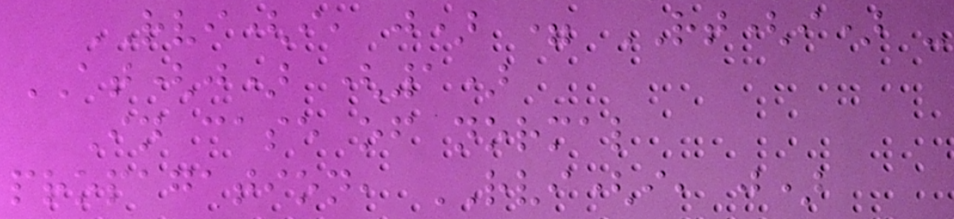RVI(i, j) = RT(i) -
AT(j) (1)
In case of normal
propagation, RVI(i, j)
